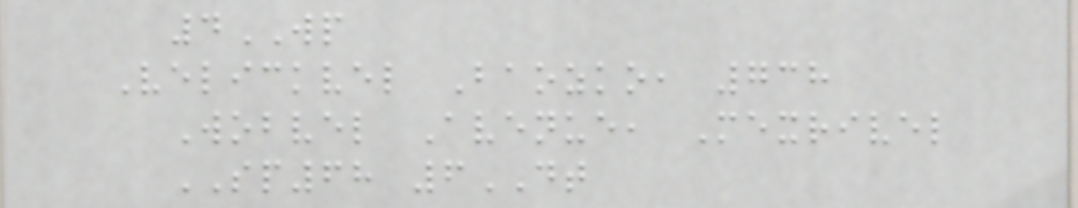4WP
Velickvel Baozko, 738
Wobvel Avenue, Mexrivel
SP68 6DT
